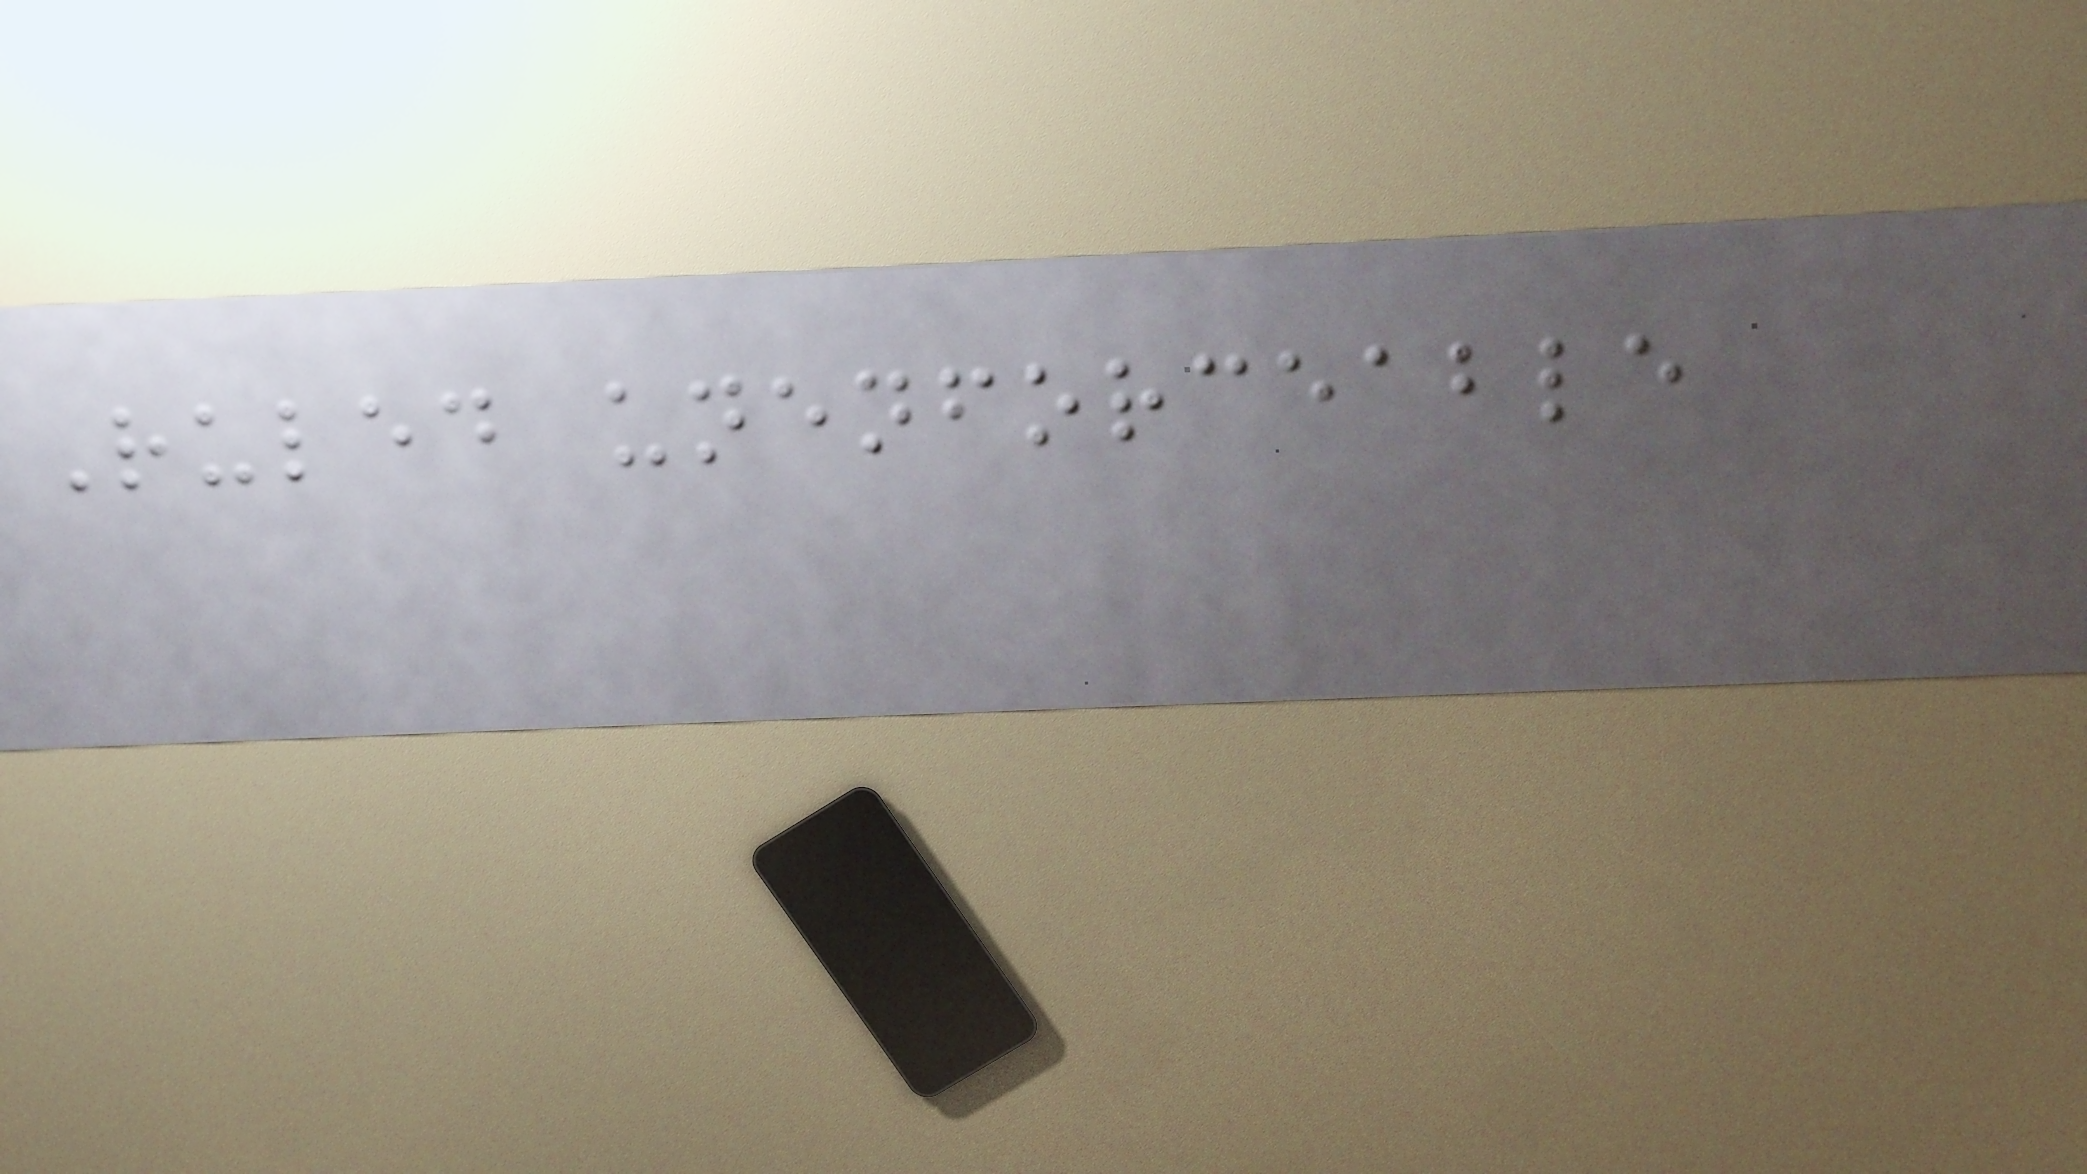Ruled unenforceable
